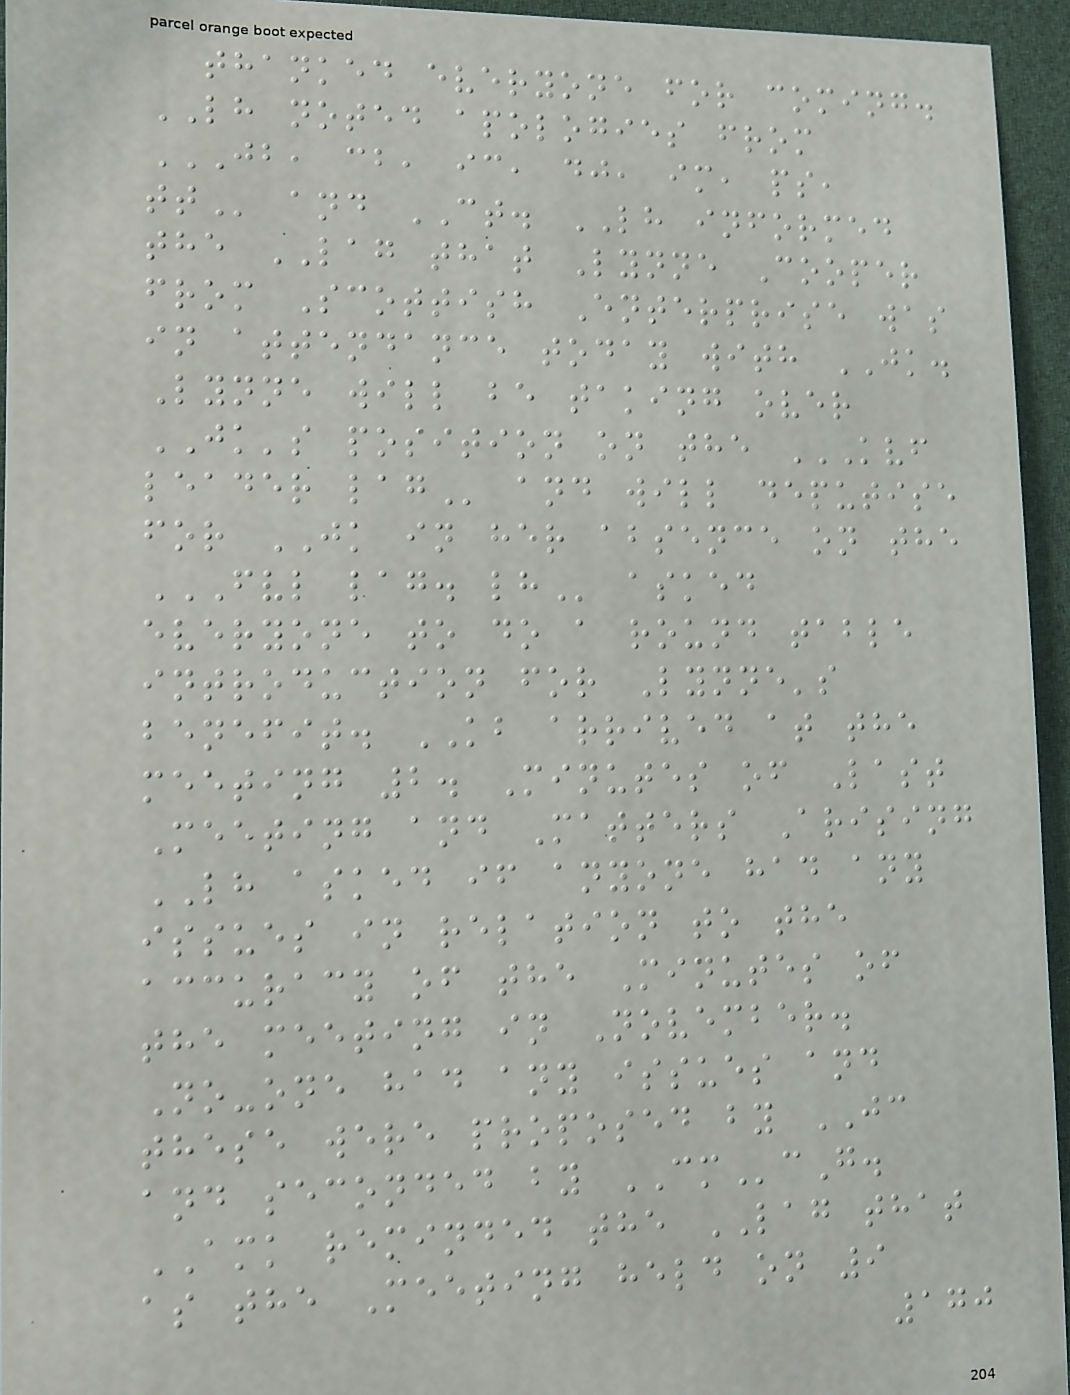thanked everyone for coming.
LH noted apologies from
JB, CB, IC, DJ, IM, PS,
TT and CT. LH informed
the LAG that Lynne Cooper
from Scottish Enterprise was
in attendance today with JK.
Lynne will be taking over
JK's position on the KVF
LEADER LAG and will deputise
for JK in her absence on the
FVL LAG. LH asked
everyone to do a round table
introduction for Lynne's
benefit. KB arrived at the
meeting 2. Minutes of Last
Meeting and Matters Arising
LH asked if anyone had any
issues in relation to the
accuracy of the Minutes of
the meeting in November.
No-one had any issues and
these were proposed by JC
and seconded by CMcG.
AMK reminded the LAG that
as the Meeting held on 9
170
